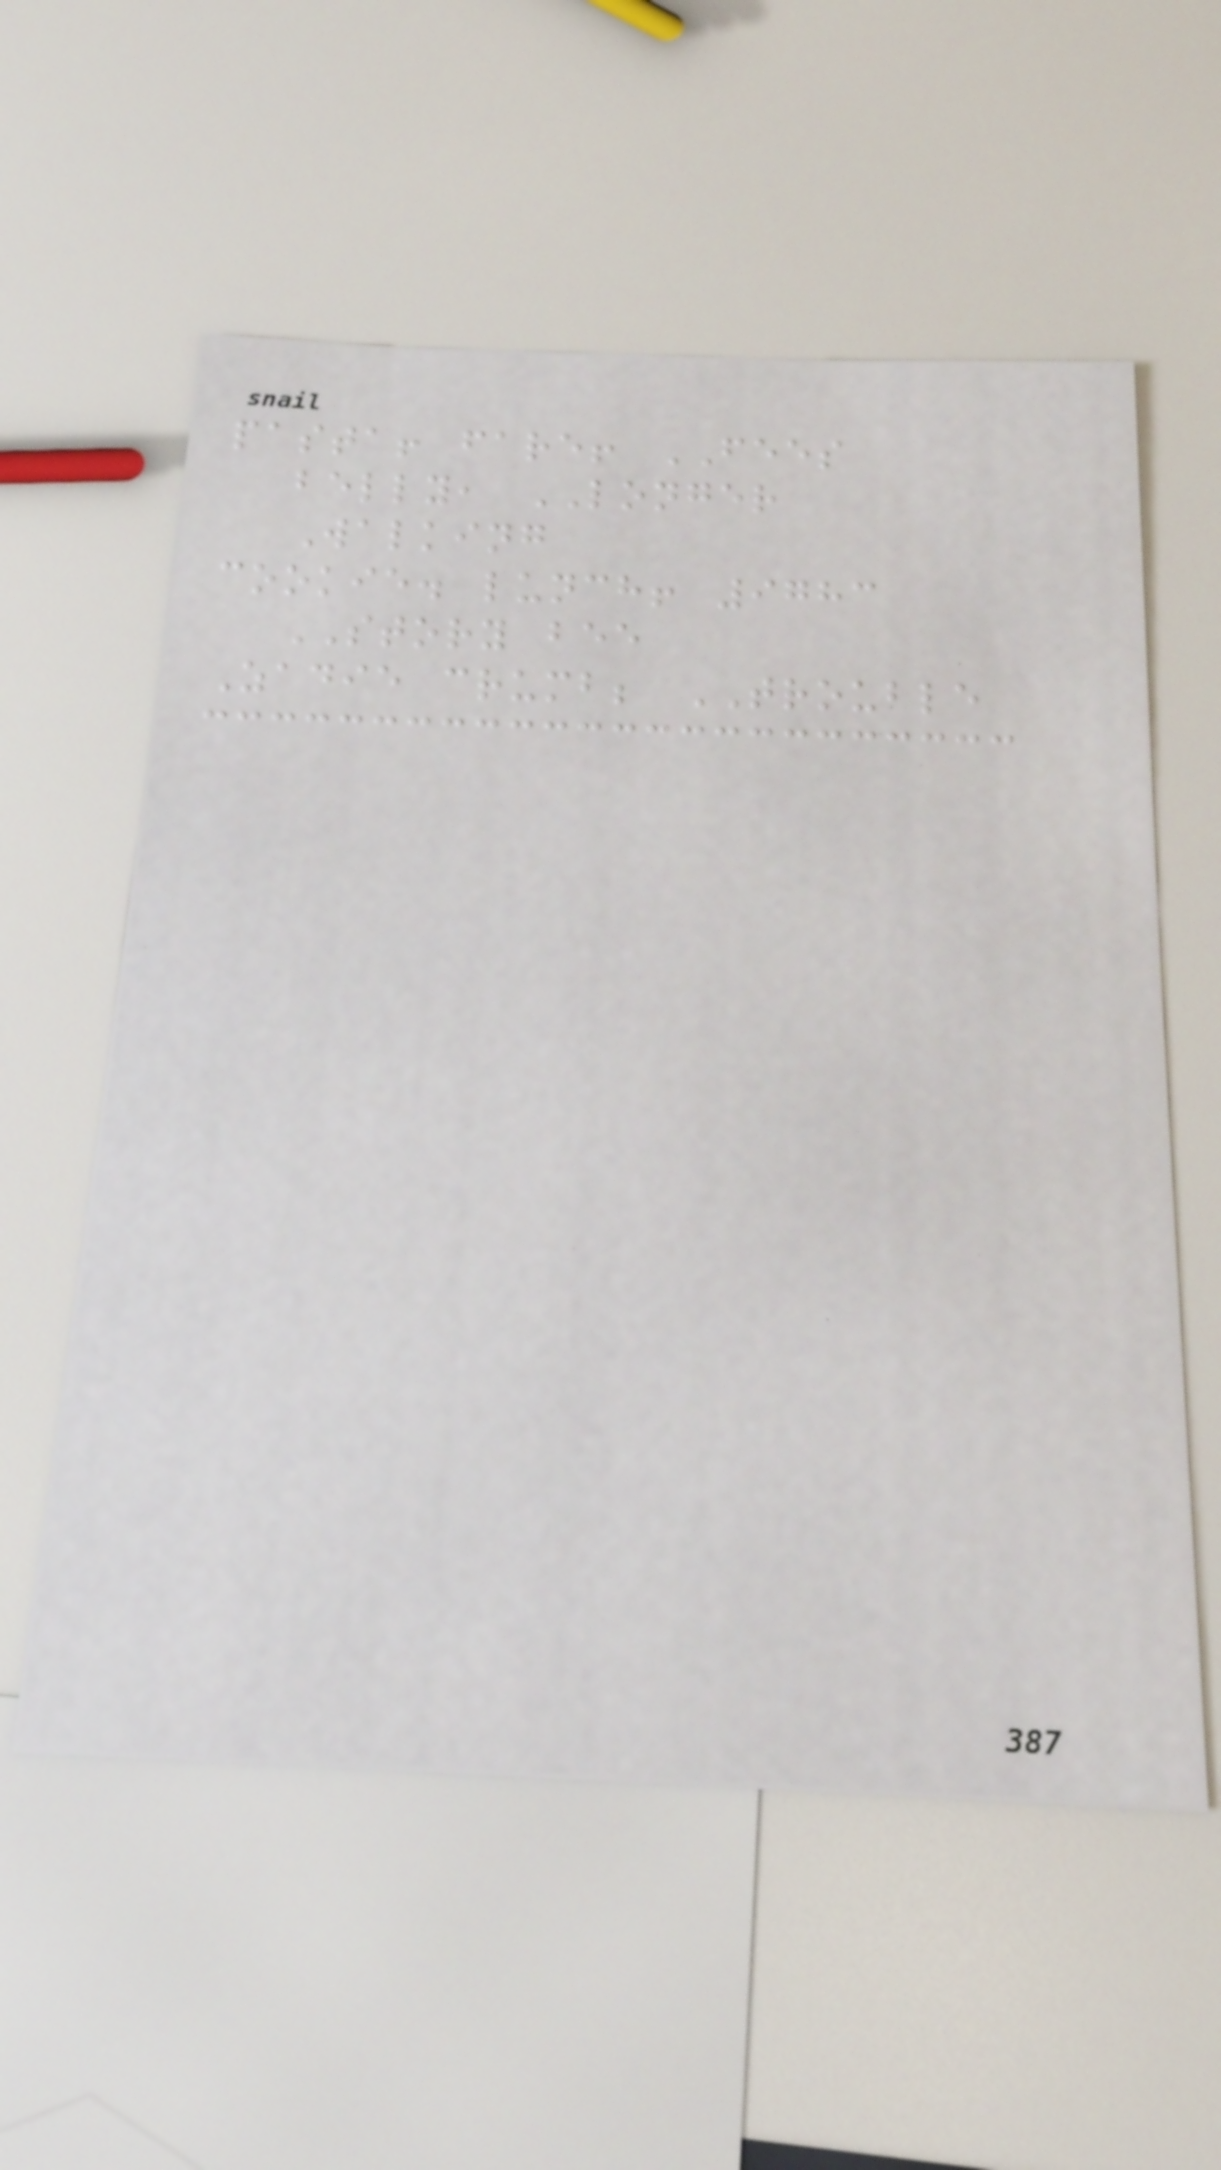pasta! fare! FEES
belly, LONGER
Walking
cookie. lunch! 9783
STORY bee
Zadie crumb; TROUBLE
